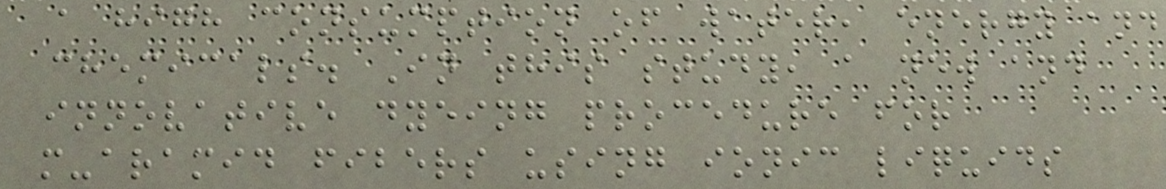a high consumption of water, energy and
chemicals. In this study, a new and
innovative dyeing procedure for
m-aramid fibers using ionic liquids
